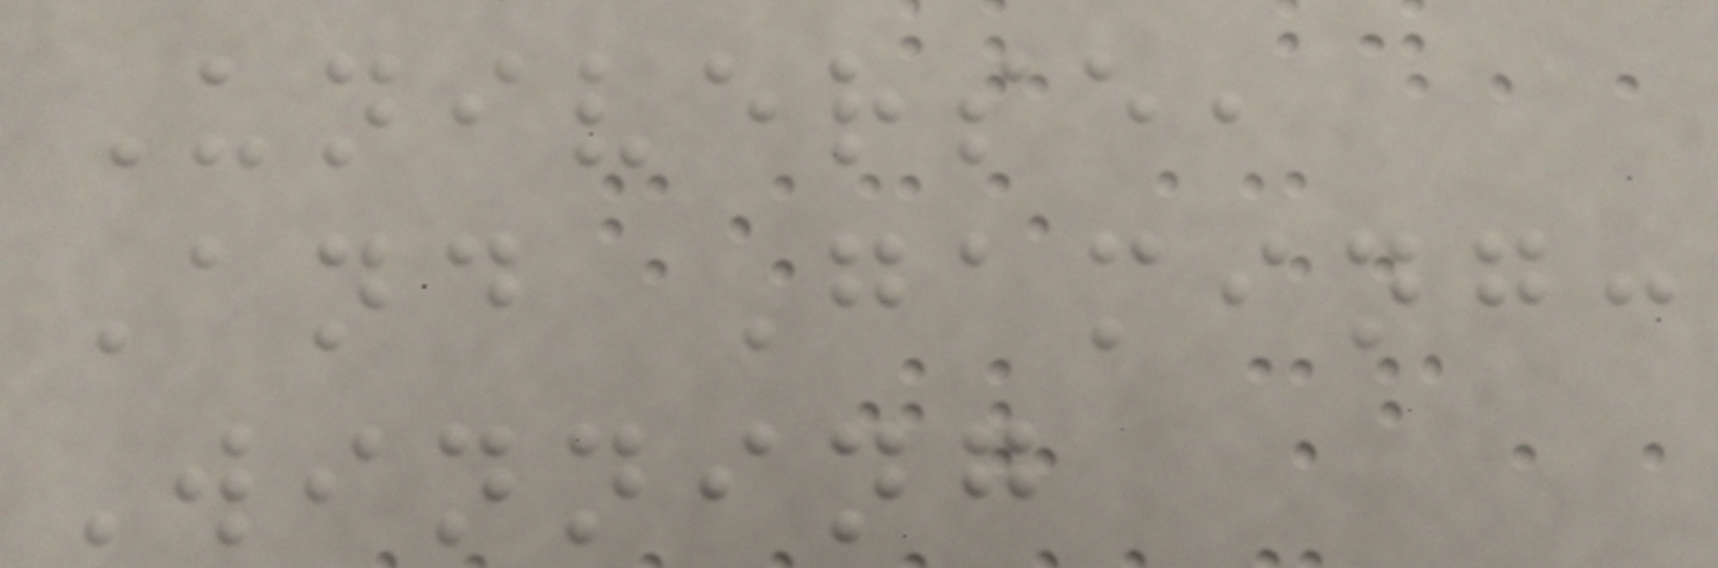Universe,
And Gaming:
Winning
